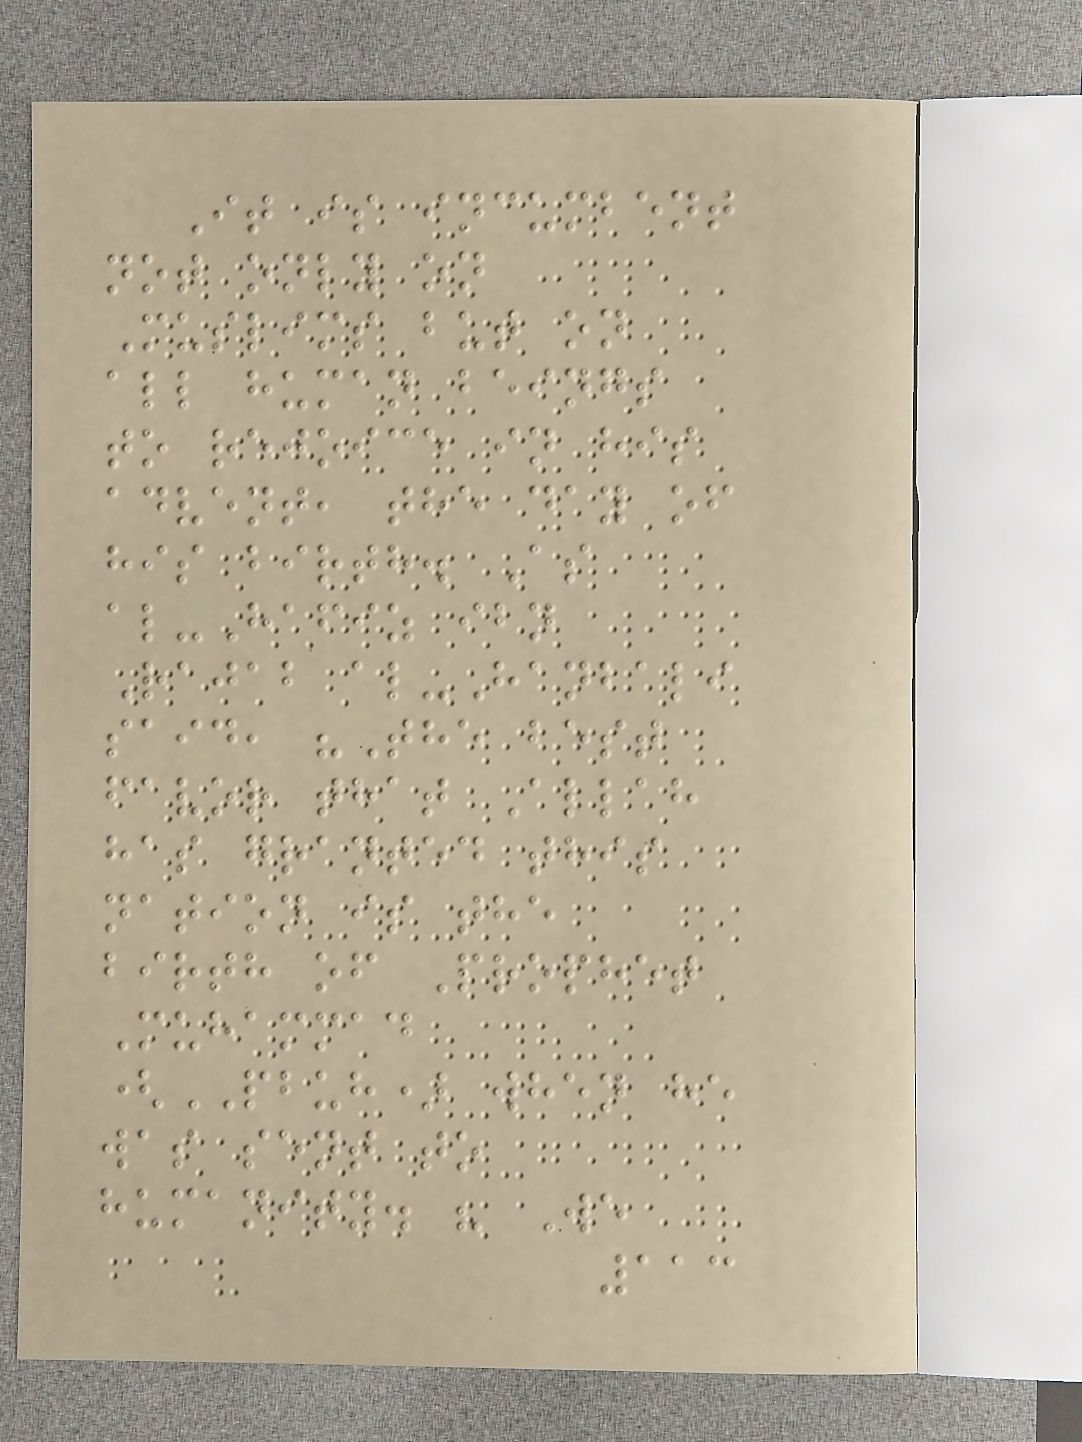It is incumbent
not only on
Muslims but on
all human beings
to rejoice in his
advent, the day of
his birth. As
al-Hafiz ibn
Rajab al-Hanbali
said, "The best
favor that Allah
has granted this
nation is the
birth of Prophet
Muhammad
(PBUH) when he
was sent to
humanity. " We
113
